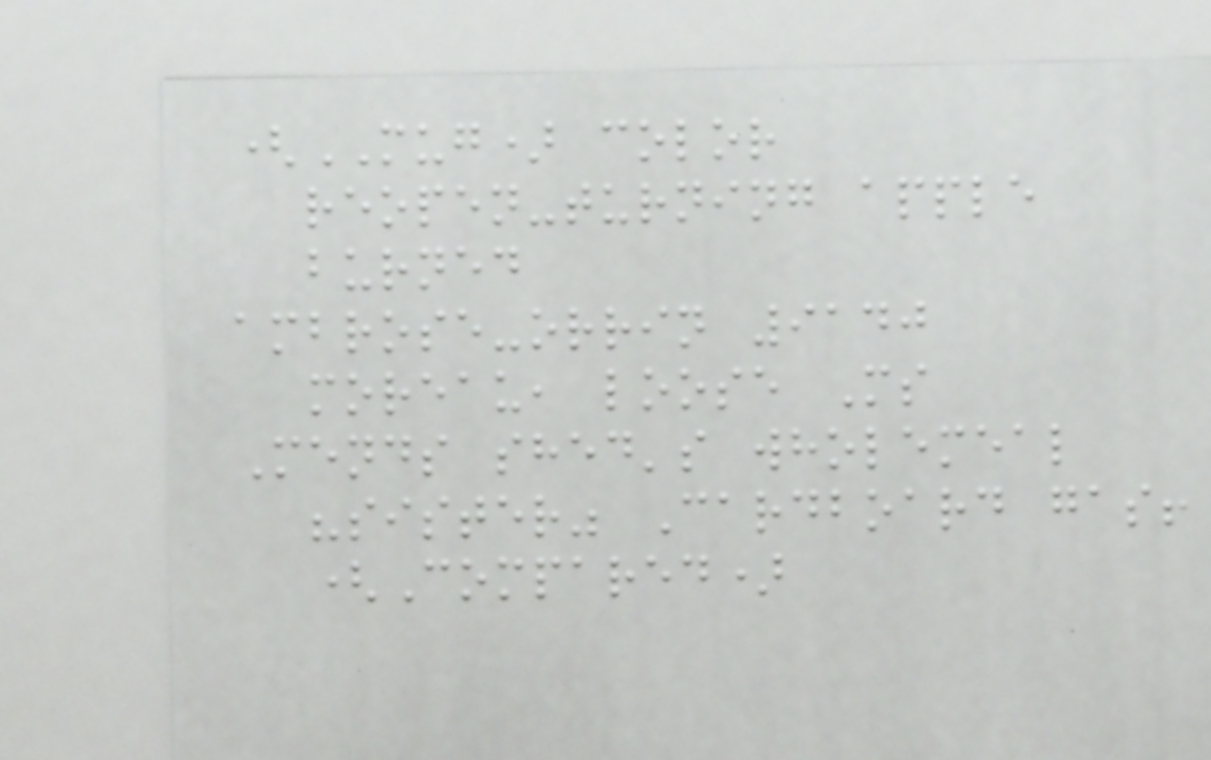(MUG) color
reopen-turning apple
burned
ambrose-orrin 9140
moreau, loose Ms
Mends shed's wholemeal
"sister" Cardboard gas!
(Compared)
